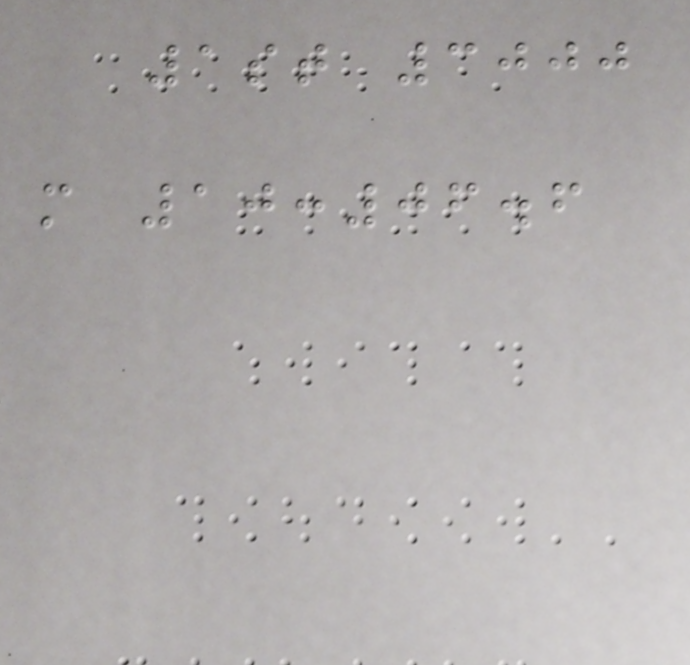1st 3000
m 10:06.6
